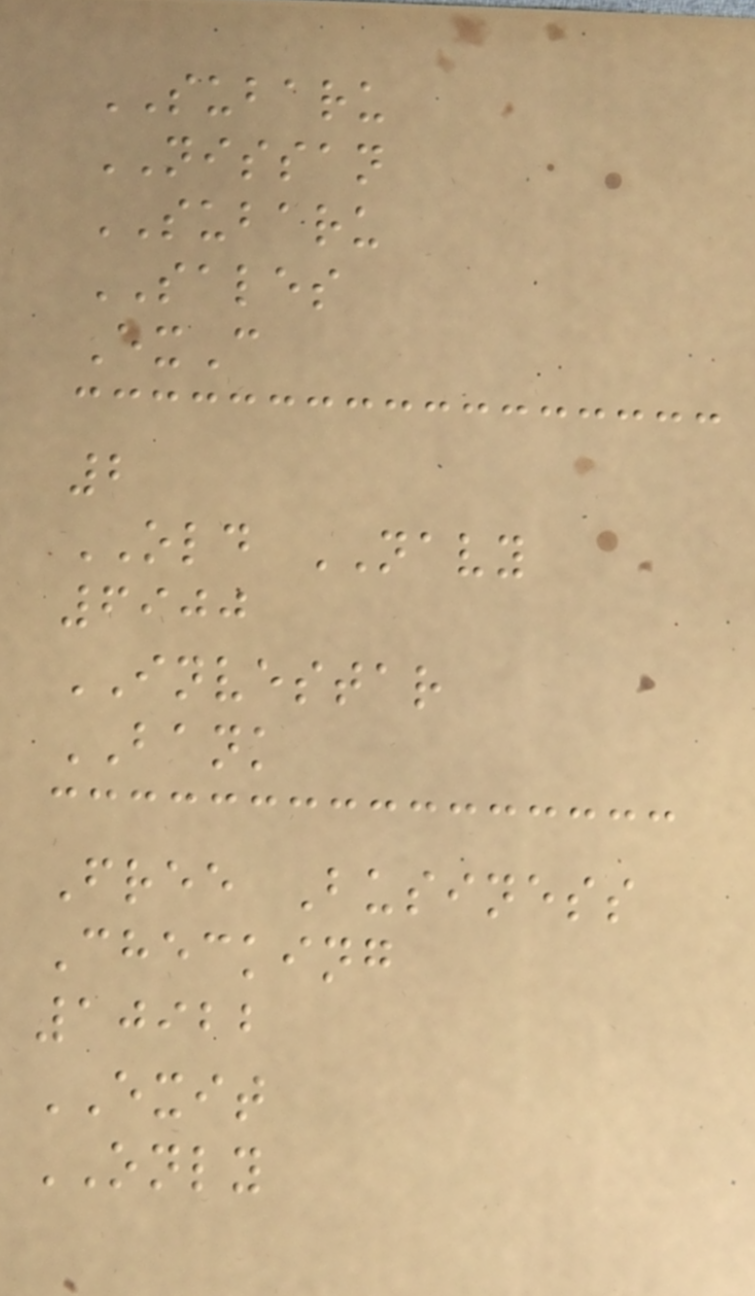SUBARU
NISSAN
SUBARU
SALES
ExC
2
OLD NAVY
6900
INVESTAR
BANK
Free Business
Checking
10922
EXIT
ONLY
